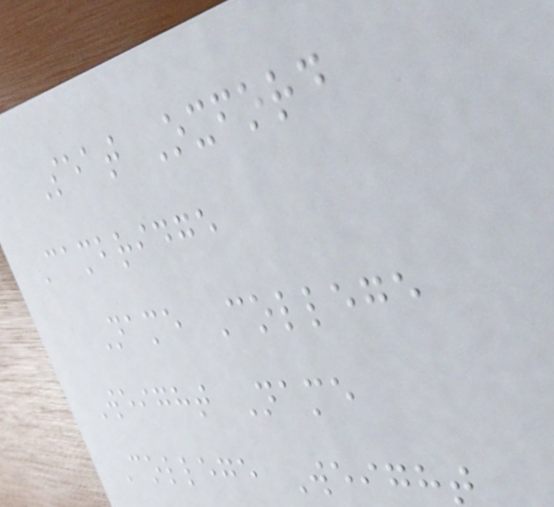Seat Oxford
Cambridge
Name College
Weight Name
College Weight
